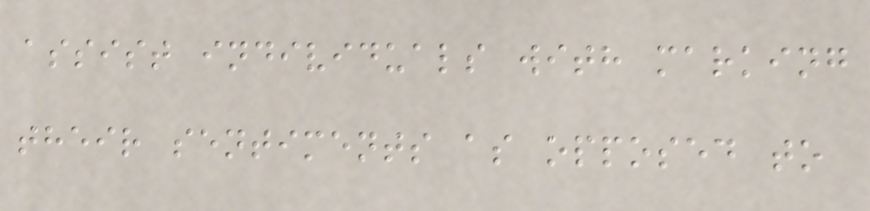assist individuals with marking
their sentiments as opposed to
